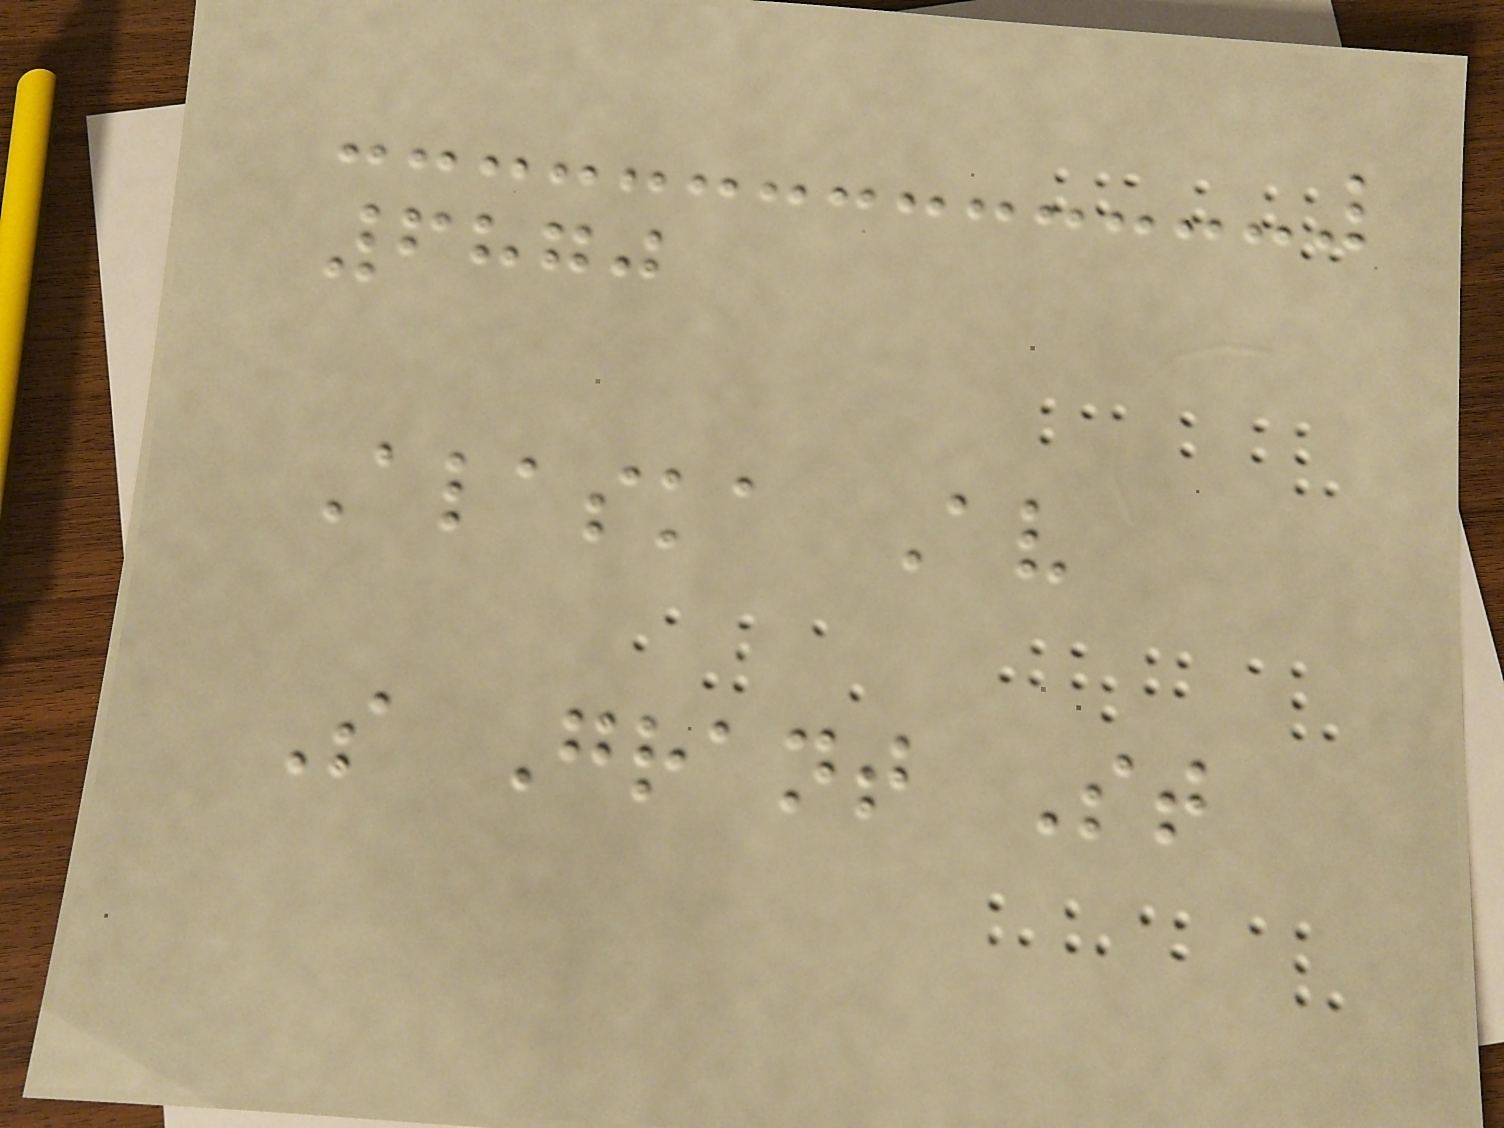6870
Alaska Av
S Grant St
